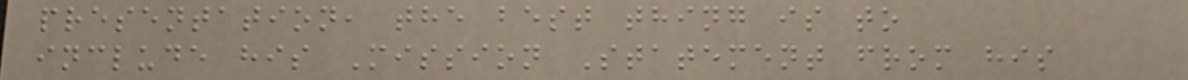presentation, the best thing is to
include his Mission Statement from his
